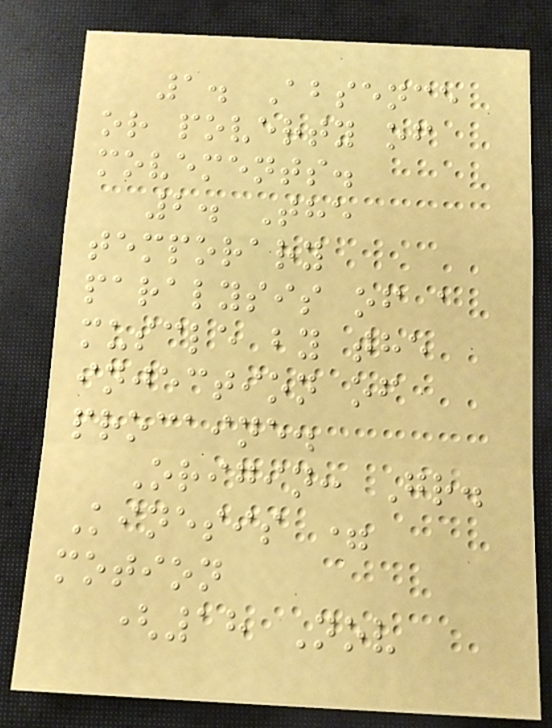1. Absence
or poverty of
movements.
2. The
temporary
paralysis of a
muscle by the
injection of
procaine.
Origin: Gr.
Kinesis =
motion
(18 Nov
